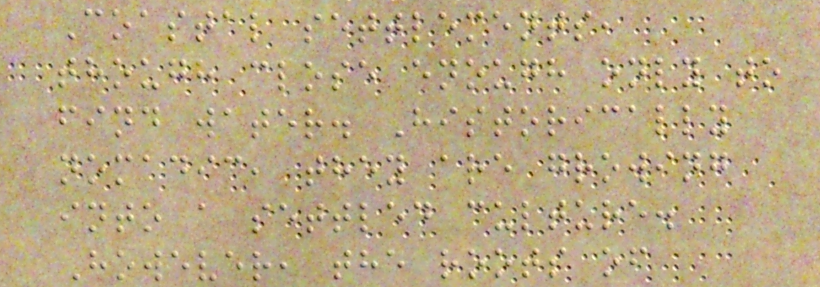Coastal settlements,
though close enough only to
find water. Historically
nomadic, they are growing
into a settled culture.
However, the roots of
